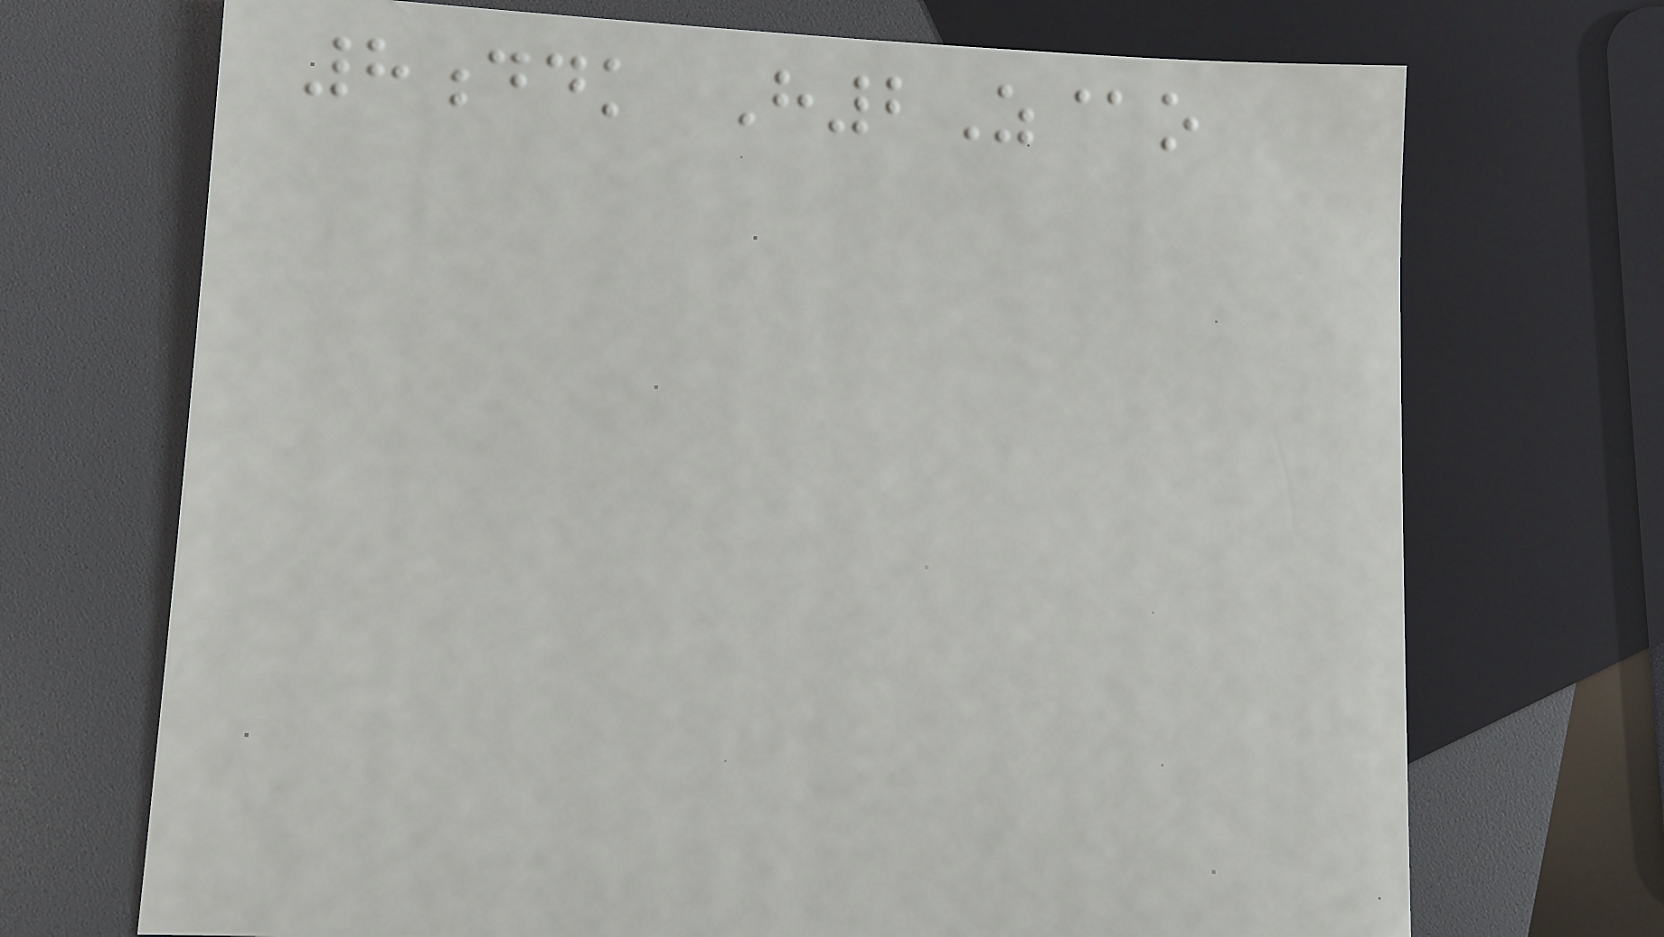8ddk H2Z@o
